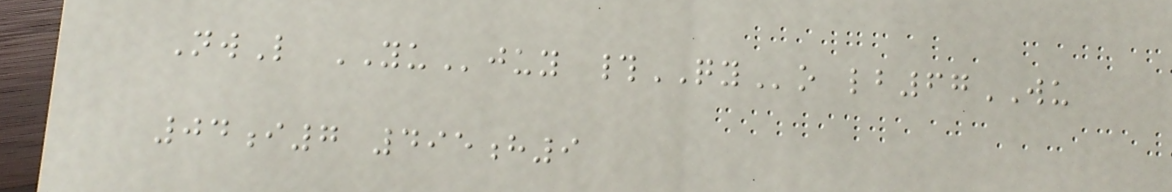NwL YUjuy #QYo lb67WU
04i7 495h9
